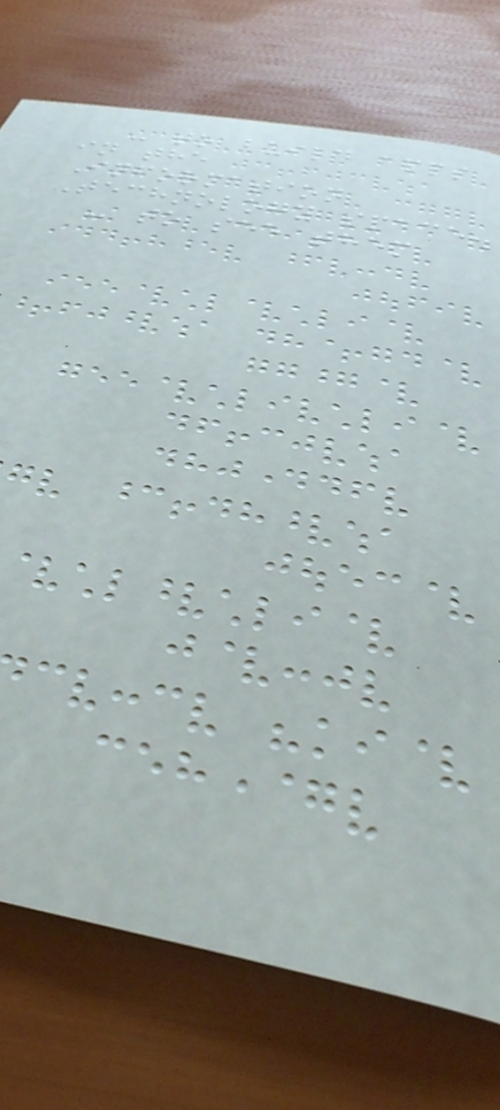- to build apps
in the
Information
Technology space.
- to see them
